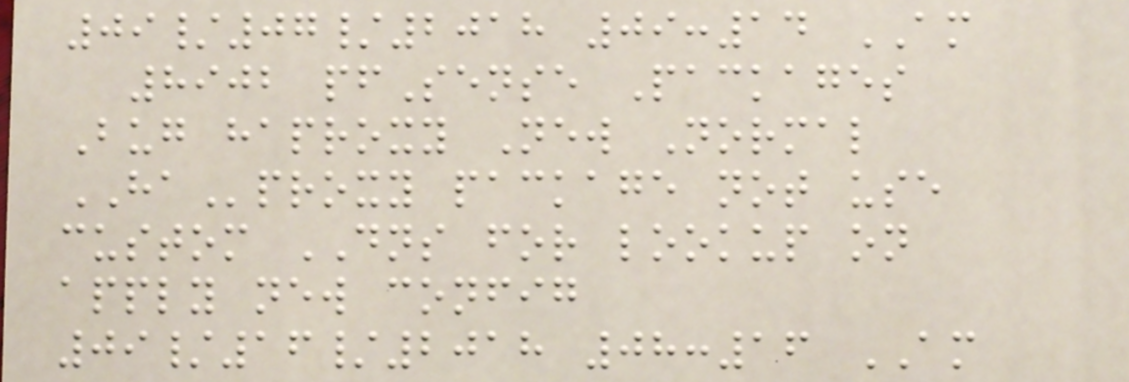09/07/2018 09:14 AM
8902 pfSense Packages
Bug haproxy New Normal
HAproxy package not use
custom DNS for lookup on
apply new config
09/16/2018 08:16 AM
